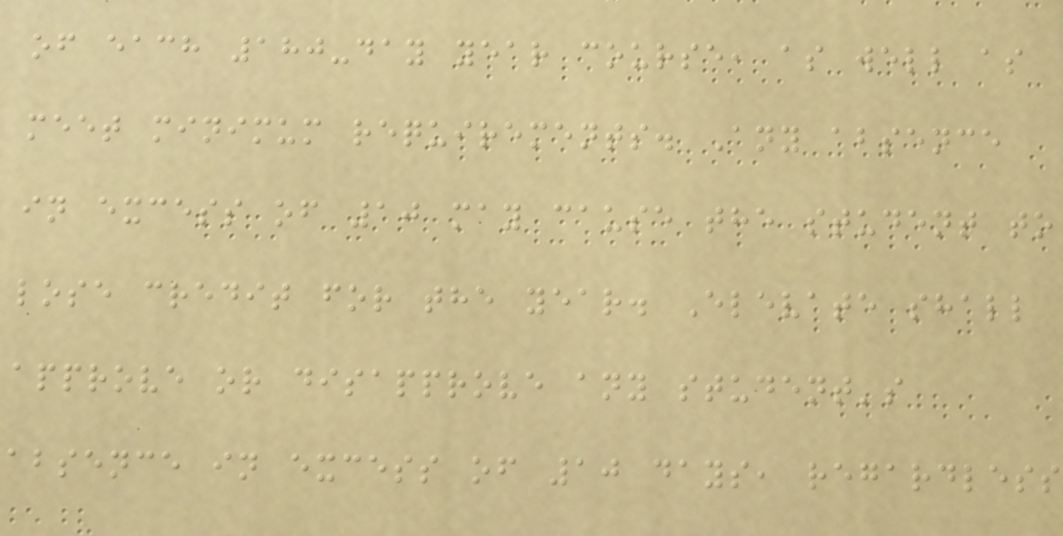of each 180-day year course, as well as
meet minimum requirements. Any absence
in excess of 10 may cause the student to
lose credit for the year. Elevate shall
approve or disapprove any student's
absence in excess of 10 days, regardless
